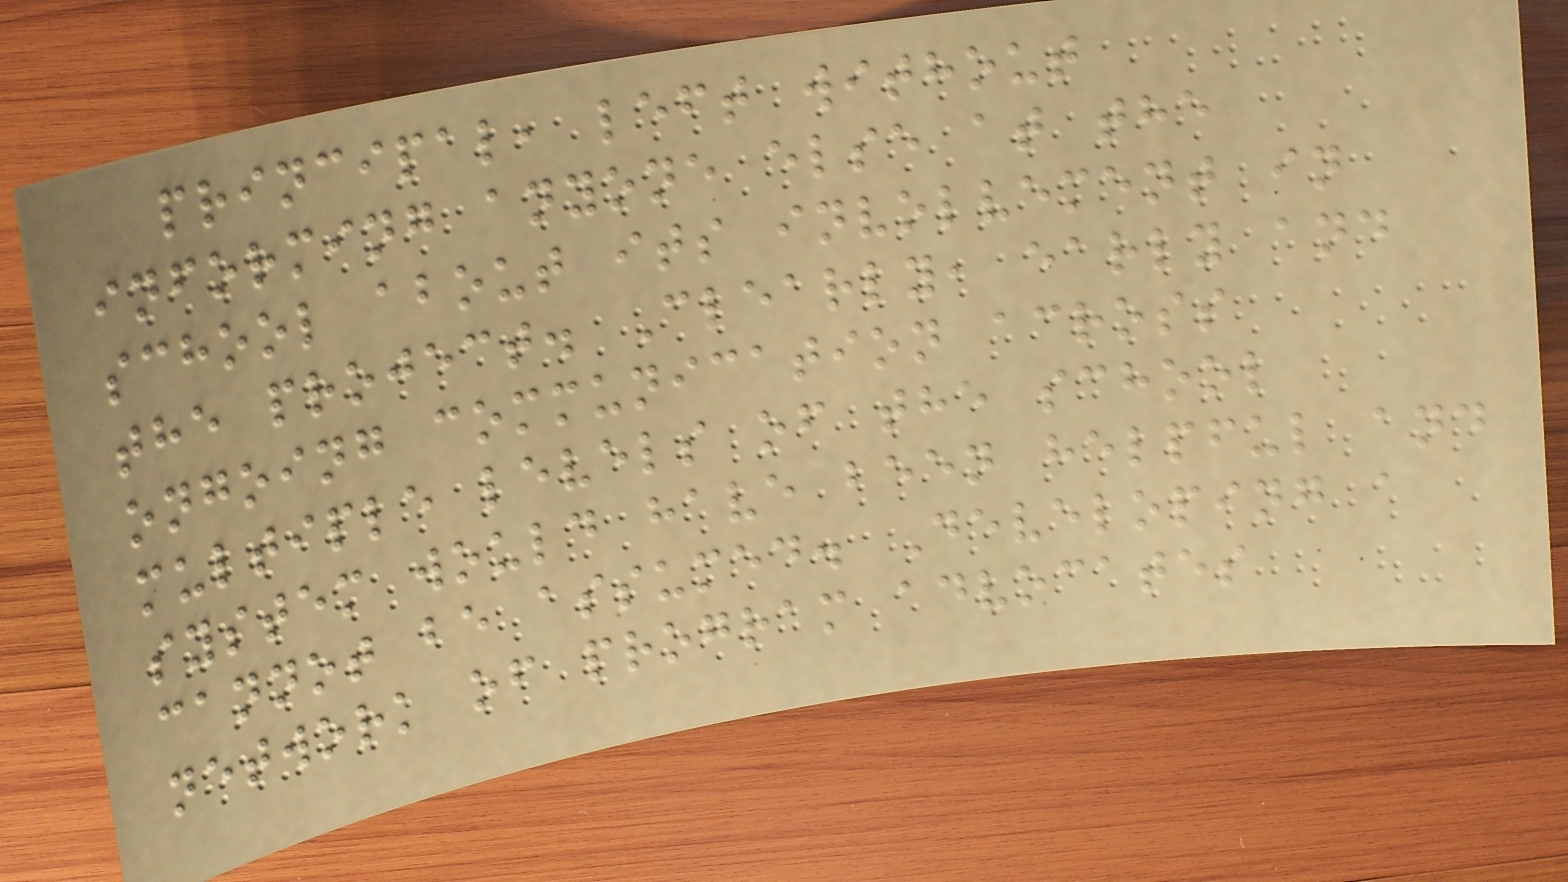principal, left without
informing anyone else at the
school about its involvement in
the project. Clearly, early and
ongoing communication across
multiple levels of the school
system would have been helpful and
cannot be assumed. Developing a
network of program advocates
